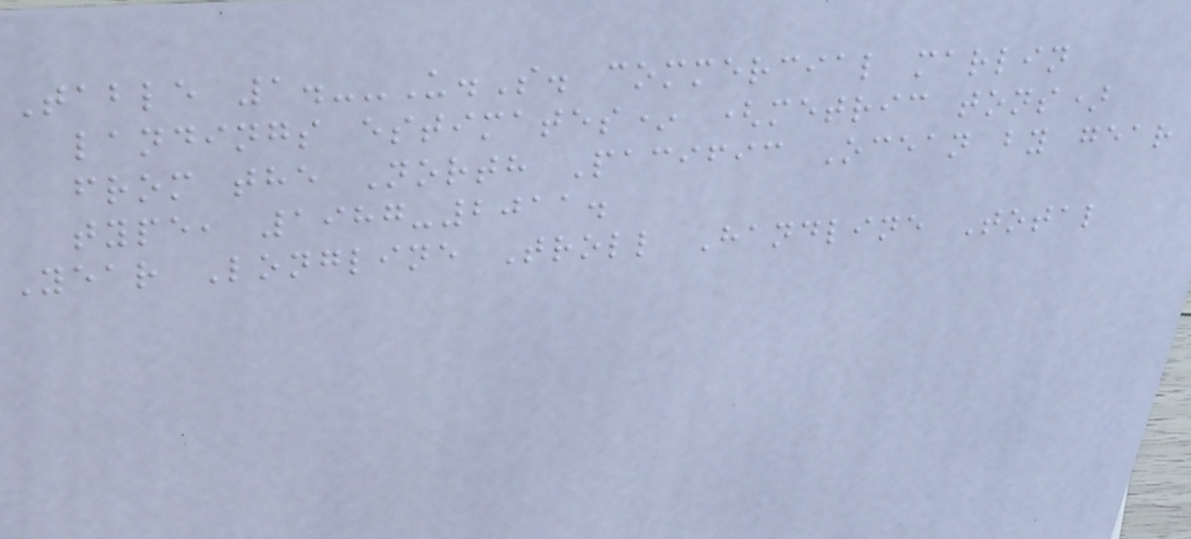Table 1.--U.S. commercial marlin
landings estimates* (metric tons)
from the North Pacific Ocean by gear
type, 1987-2011.
Year Longline Troll Handline Total
